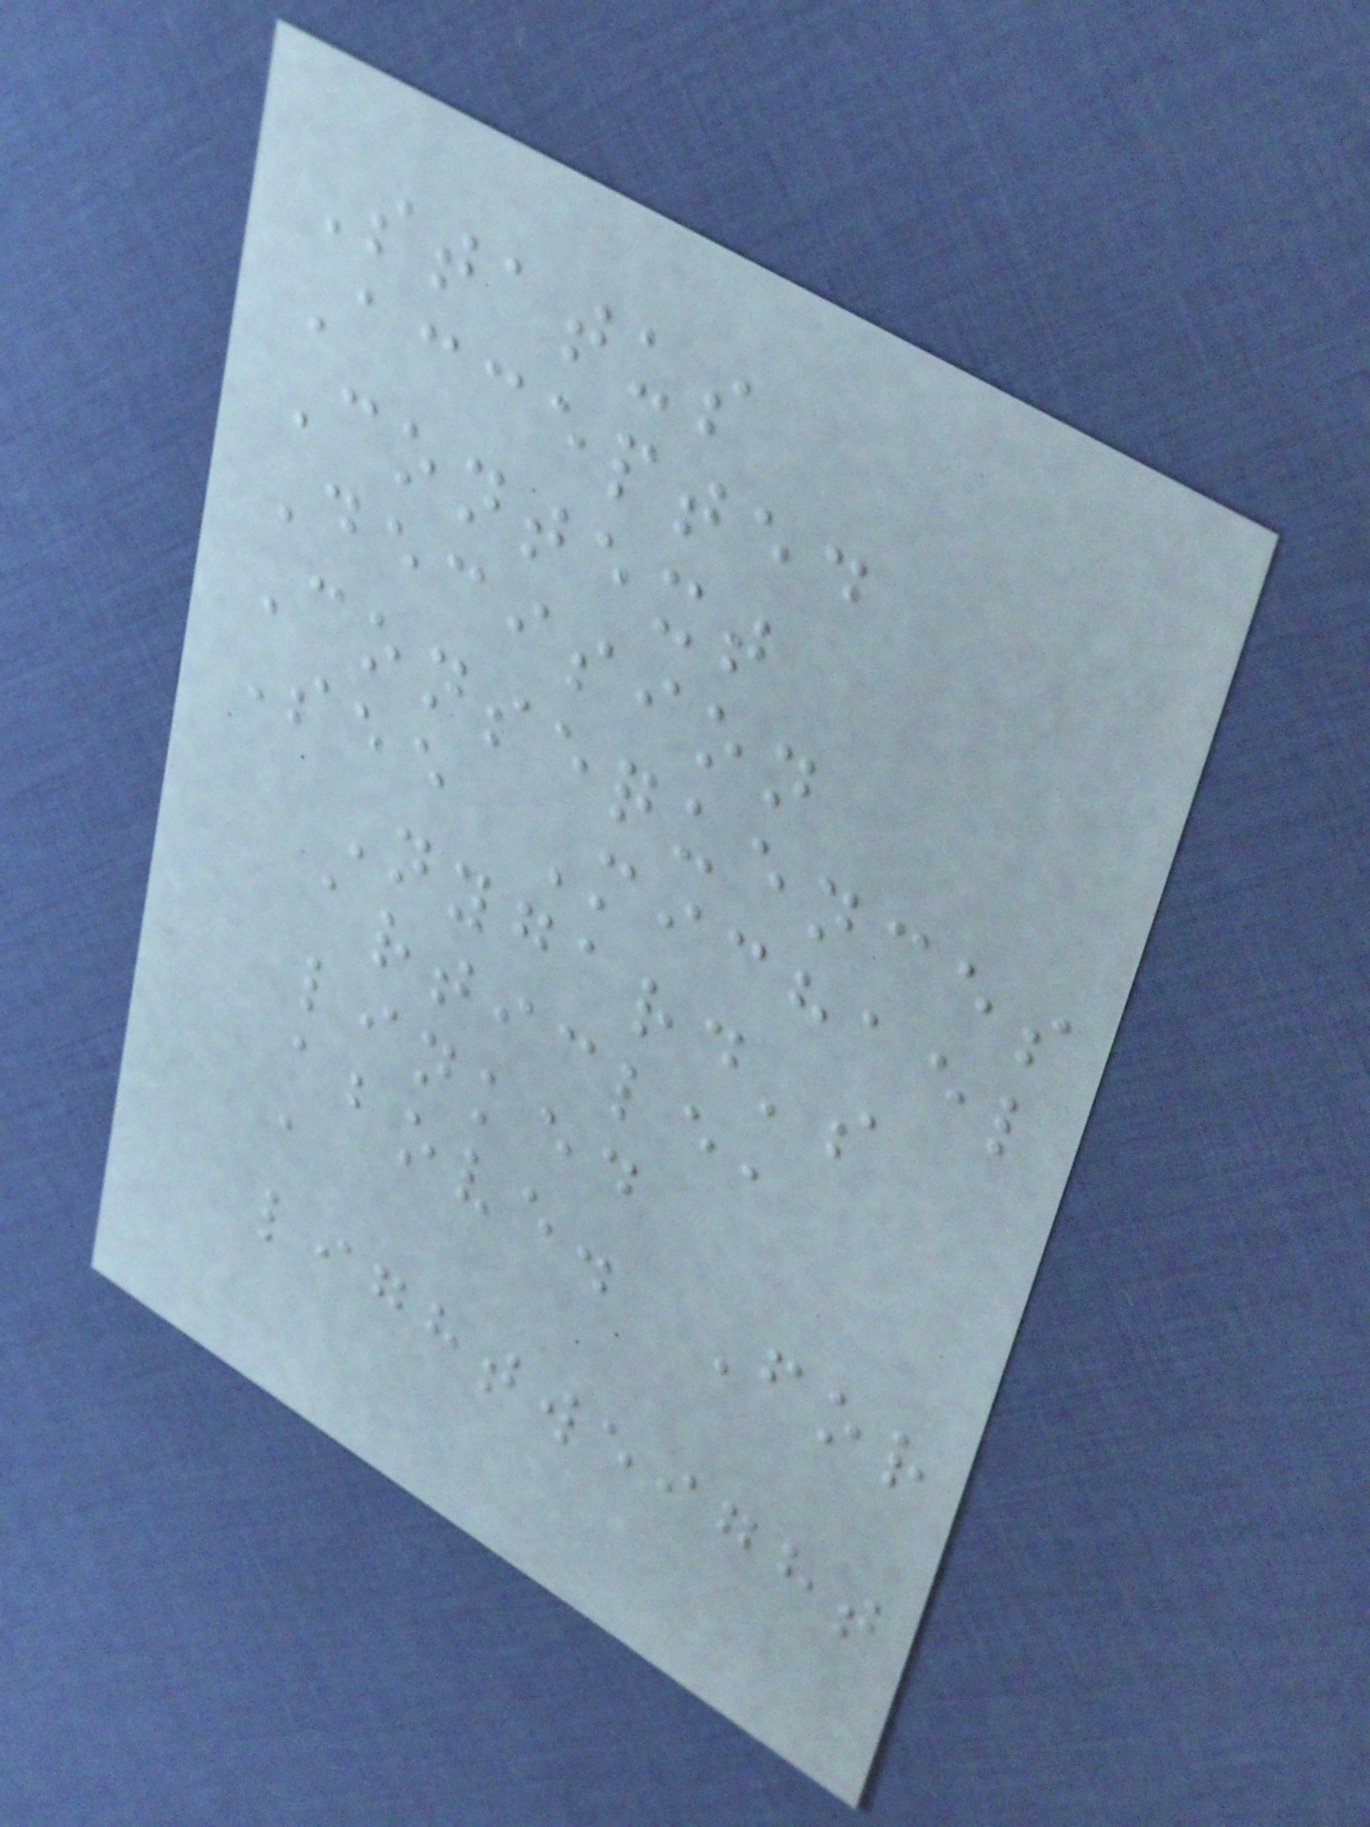Status
Accepted
Context
Decision
Consequences
See Michael
Nygard's
article,
linked
above. For
a
lightweight
